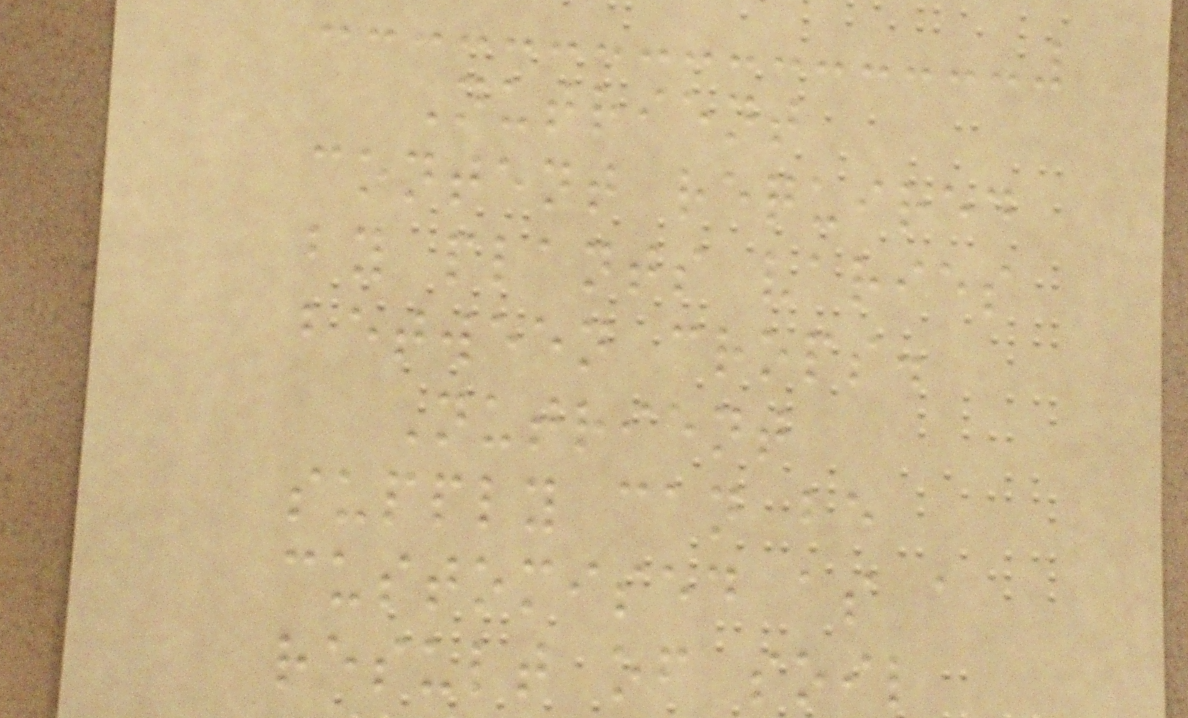Nutrient
content required
by plants varies
between crops.
Nutrient
supply can be
customised as a
result of soil
